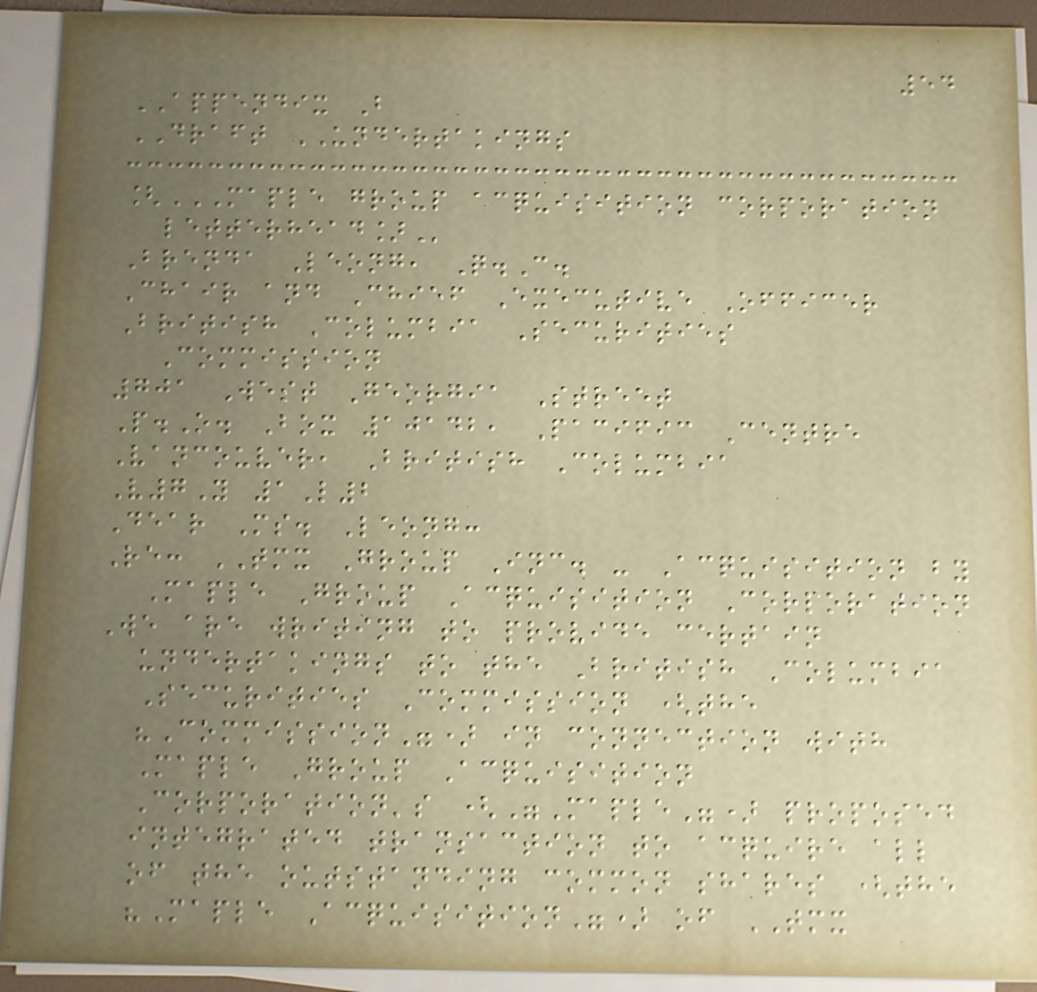54
APPENDIX B
DRAFT UNDERTAKINGS
[MAPLE GROUP ACQUISITION CORPORATION
LETTERHEAD]
Brenda Leong, Q.C.
Chair and Chief Executive Officer
British Columbia Securities
Commission
701 West Georgia Street
P.O. Box 10142, Pacific Centre
Vancouver, British Columbia
V7Y 1L2
Dear Ms. Leong:
Re: TMX Group Inc. - Acquisition by
Maple Group Acquisition Corporation
We are writing to provide certain
undertakings to the British Columbia
Securities Commission (the
"Commission") in connection with
Maple Group Acquisition
Corporation's ("Maple") proposed
integrated transaction to acquire all
of the outstanding common shares (the
"Maple Acquisition") of TMX
